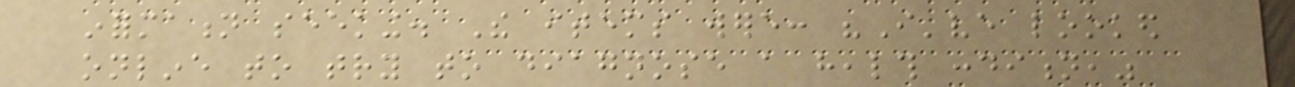information seeking. The items were: "I've looked
online to try to diagnose a health condition,"
